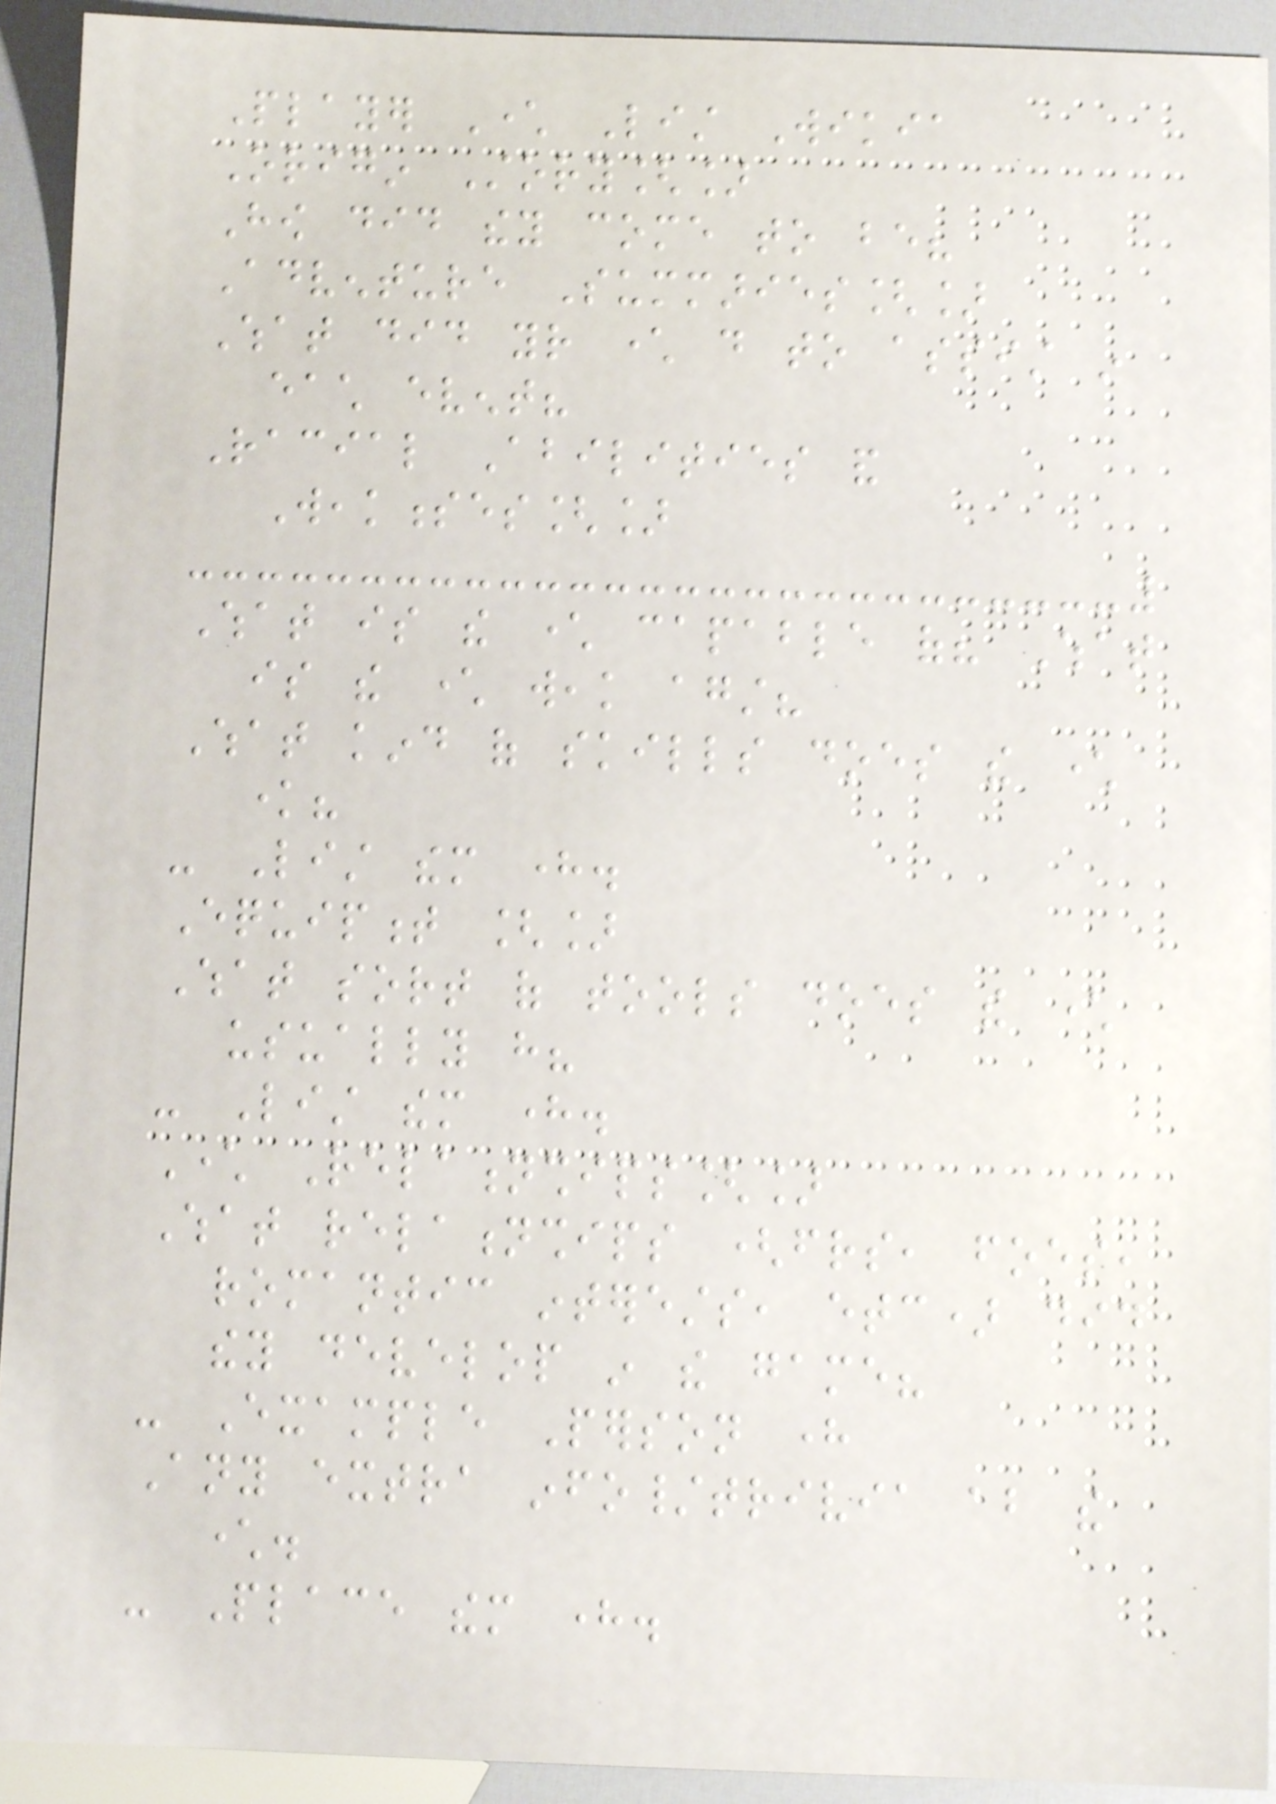Player Character List Wikia
Origin Story[]
How did they come to be?
Adventure Summaries[]
What did your character do to assist in
each event?
Racial Abilities and
Weaknesses[]
What is the character capable of? What
is the character weak against?
What kind of skills does the character
know?
- List them here.
Equipment []
What sort of tools does the character
usually have?
- List them here.
Character Relationships[]
What relationships (friends, foes,
romantic interests, etc) did
they develop in the game?
- Example Person here
Any extra info/trivia about the
character.
- Place them here.
